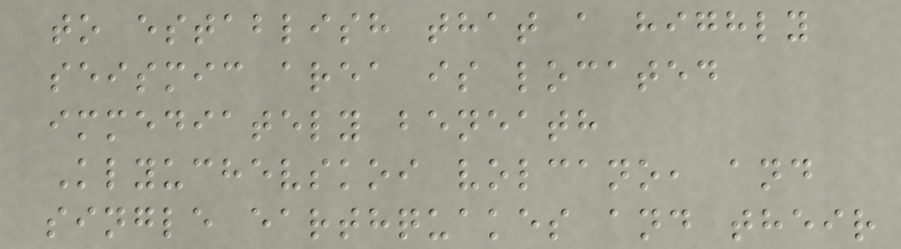to establish that a highly
seismic area is located
immediately beneath
Klyuchevskoi volcano, and
single earthquakes and their
